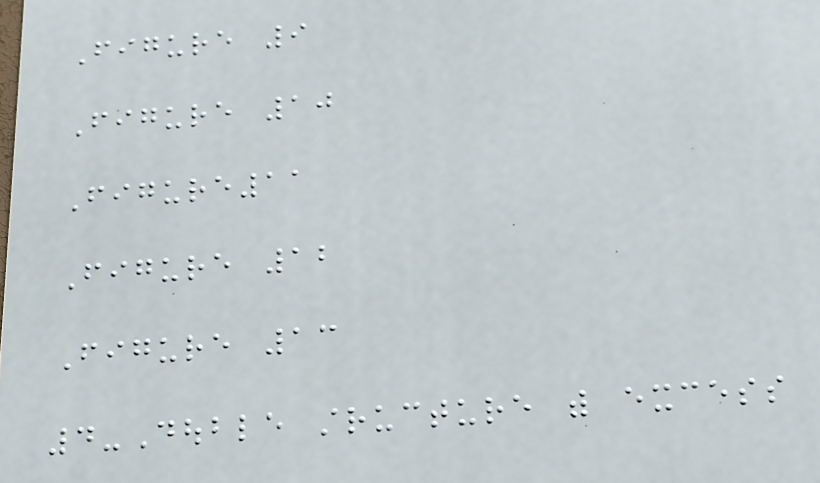Figure 9
Figure 10
Figure11
Figure 12
Figure 13
4-Double structure with excess
